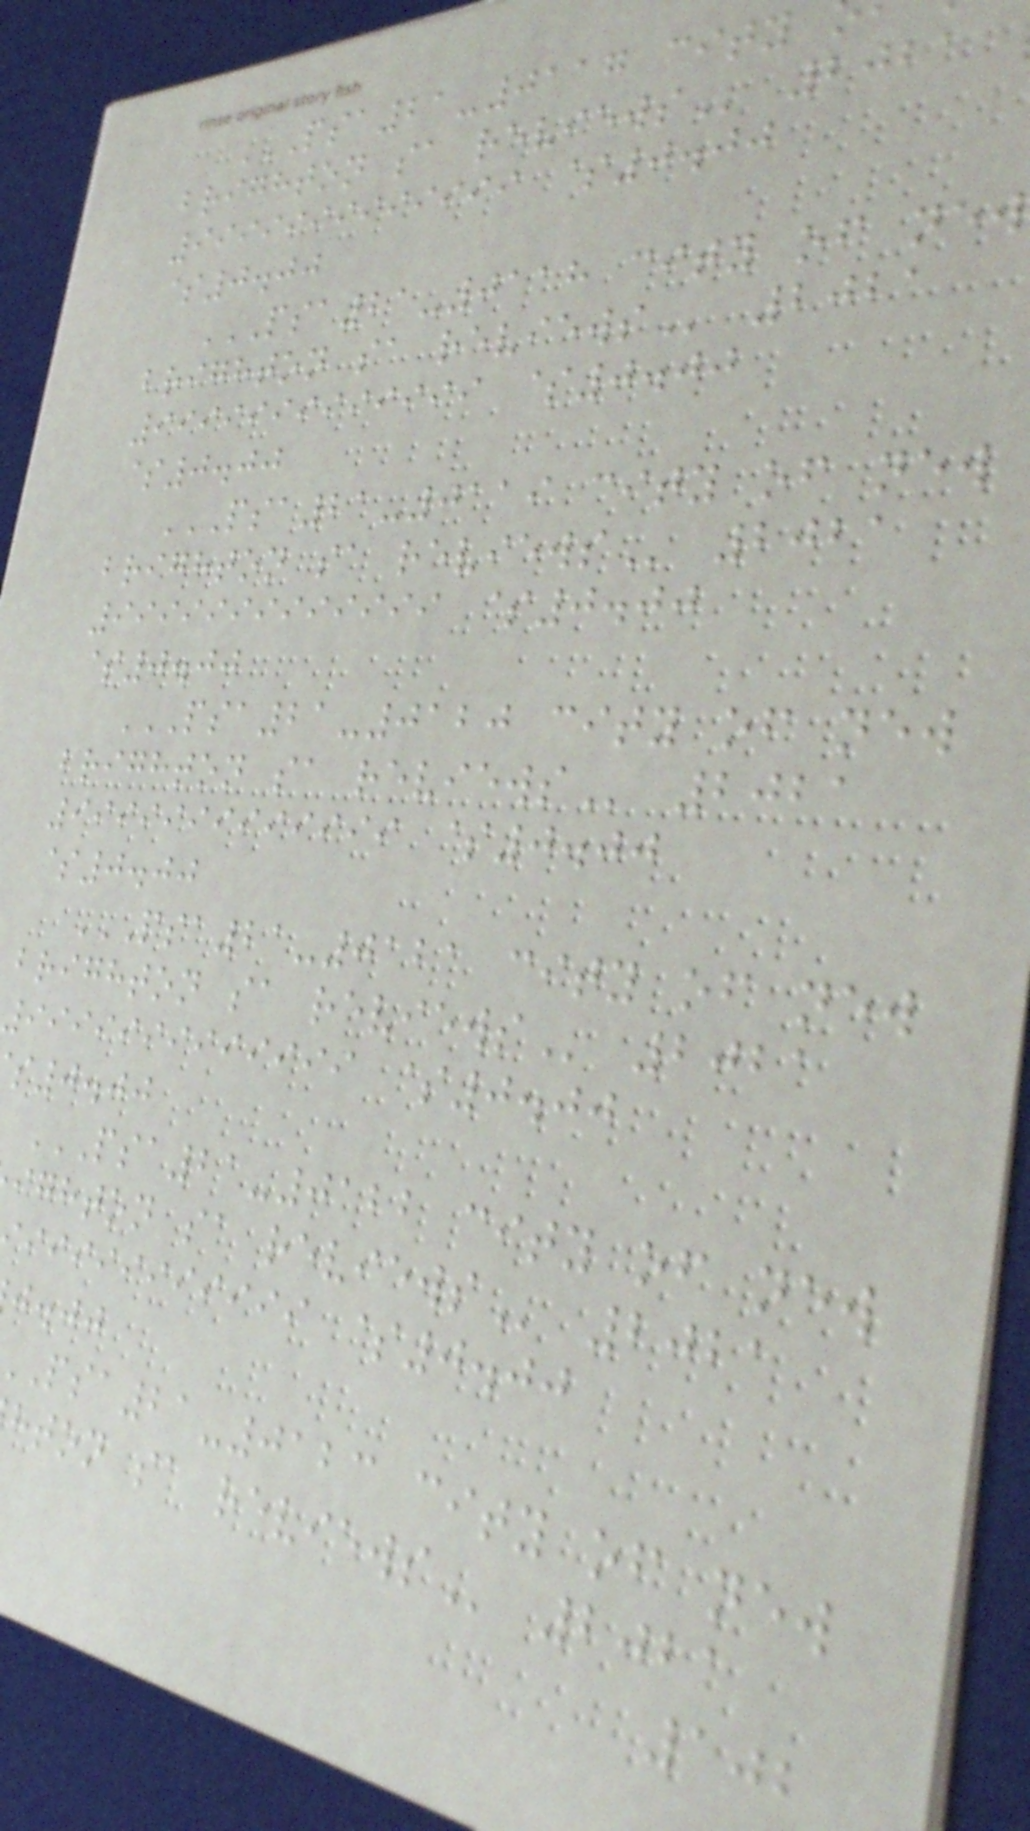brighton sa
9999999999999 $0.00
$0.00
PSA21-0118 CITY OF NEW
brighton sa
9999999999999 $0.00
$0.00
PSA21-0119 CITY OF NEW
brighton sa
9999999999999 $0.00
$0.00
PSA21-0120 CITY OF NEW
brighton sa
9999999999999 $0.00
$0.00
PSA21-0121 CITY OF NEW
brighton sa
9999999999999 $0.00
0.00
PSA21-0122 CITY OF NEW
ighton sa
iiiiiiiiiii $0.00
j.jj
psa21-0123 city of new
hton sa
102
